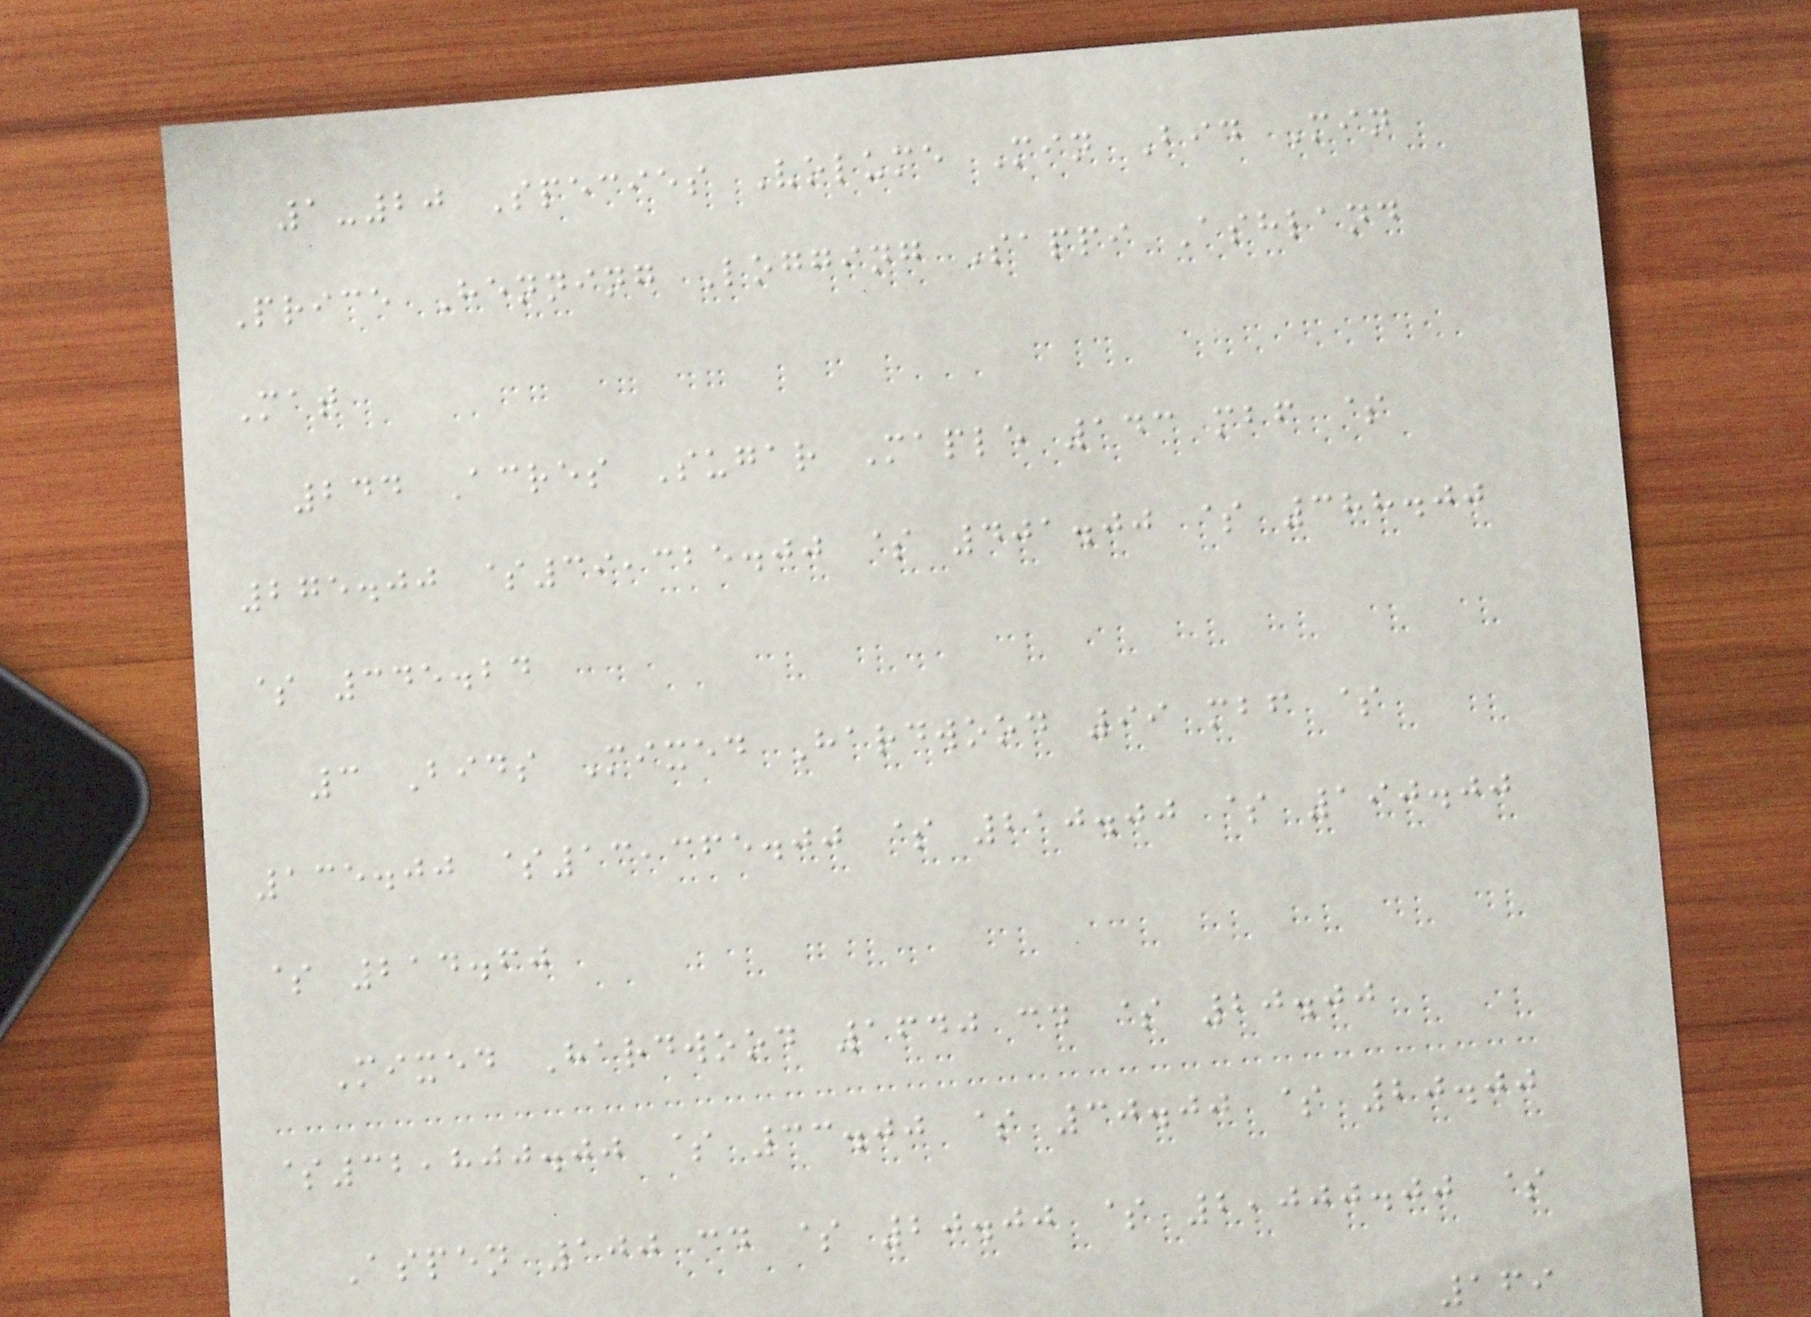1-20 Species Volume Min Bid Min
Price Henning Logging Sappi Ashland
Mat
244 Acres Sugar Maple 143 mbf $
275.00 $39,325.00 $ 401.00 $ 388.00
$ 345.24
3 Bids Mixed Hardwood 99 mbf $
135.00 $13,365.00 $ 210.00 $ 190.00
$ 214.60
Mixed Hardwood 1640 cd $ 20.00
$32,800.00 $ 33.00 $ 30.00 $ 20.00
Aspen 100 cd $ 20.00 $ 2,000.00 $
169
